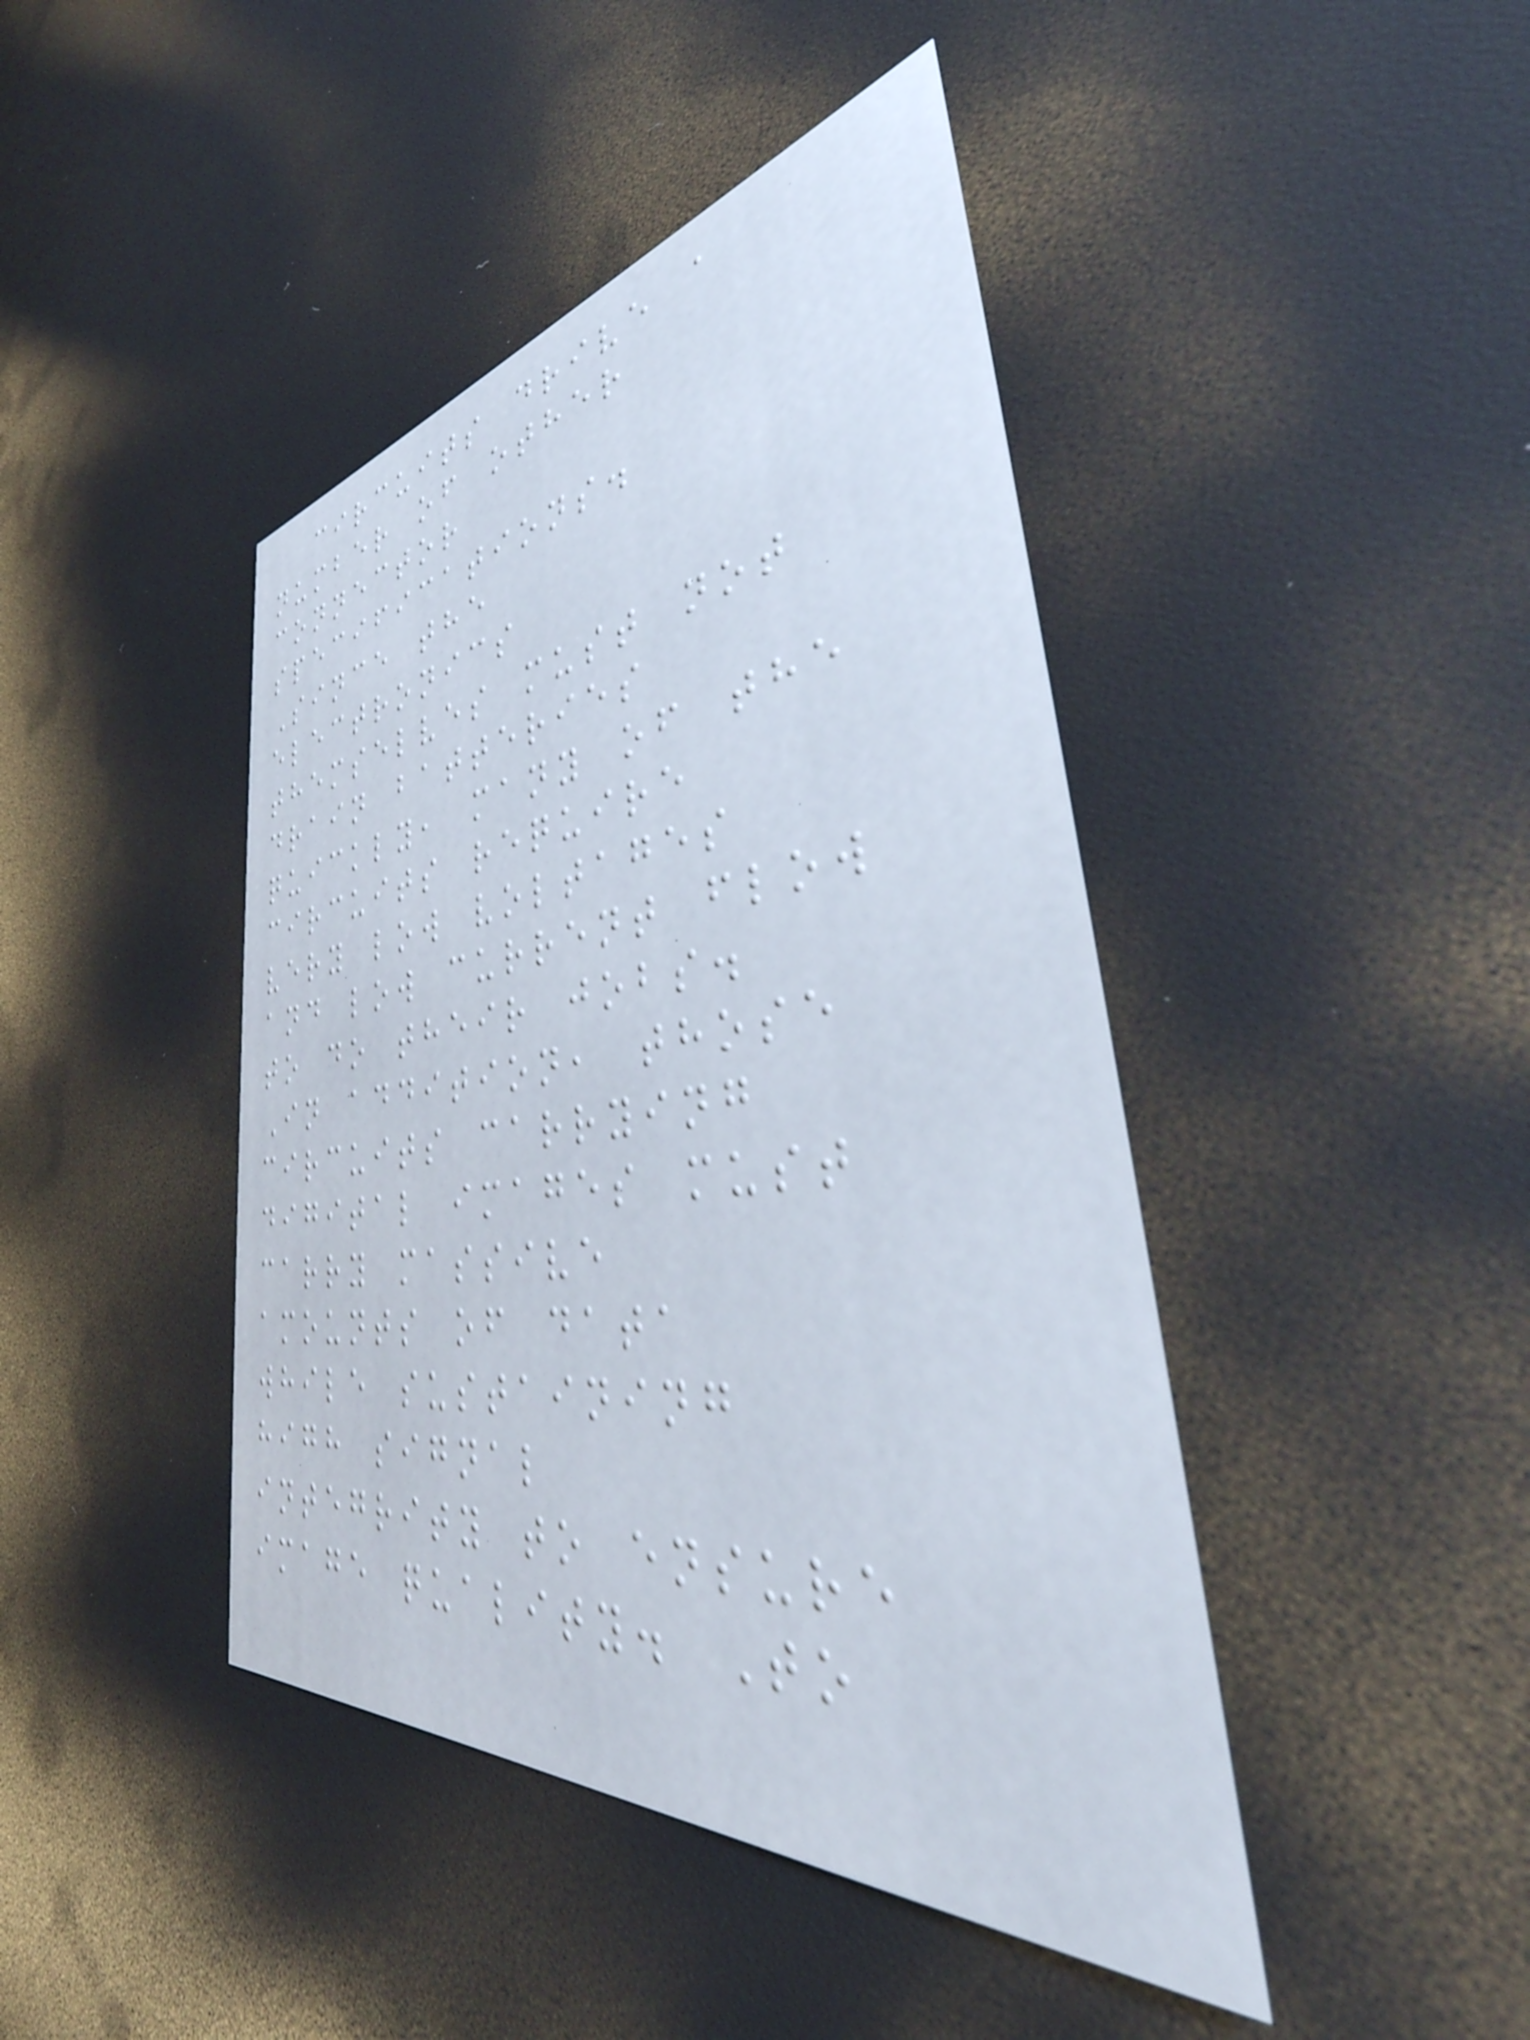circuits drive a
number of other
connector
specifications.
Since the
electronics
themselves must not
drain batteries
quickly, many of the
circuits require
very low voltages
and low current flow
to do their jobs.
In addition, those
circuits carrying
digital images must
carry massive
amounts of data
while sustaining
high signal
integrity to ensure
image quality. To
